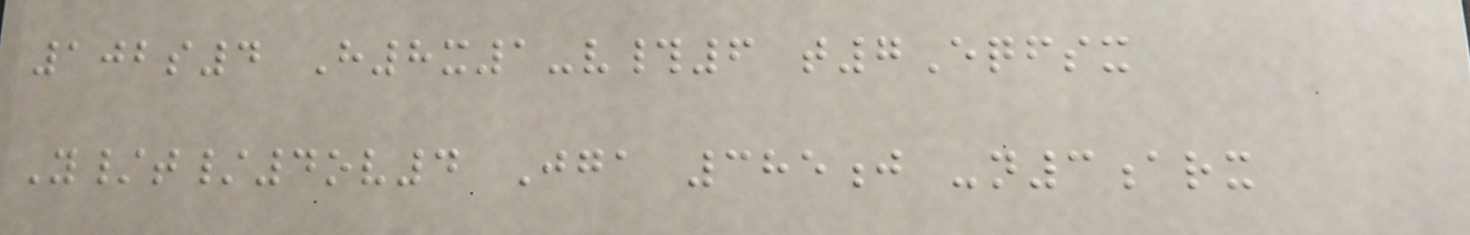102s4 H8x1-v#6 t7Eqfsx
Y/t/4ov4 Jga 385j -n3arx
